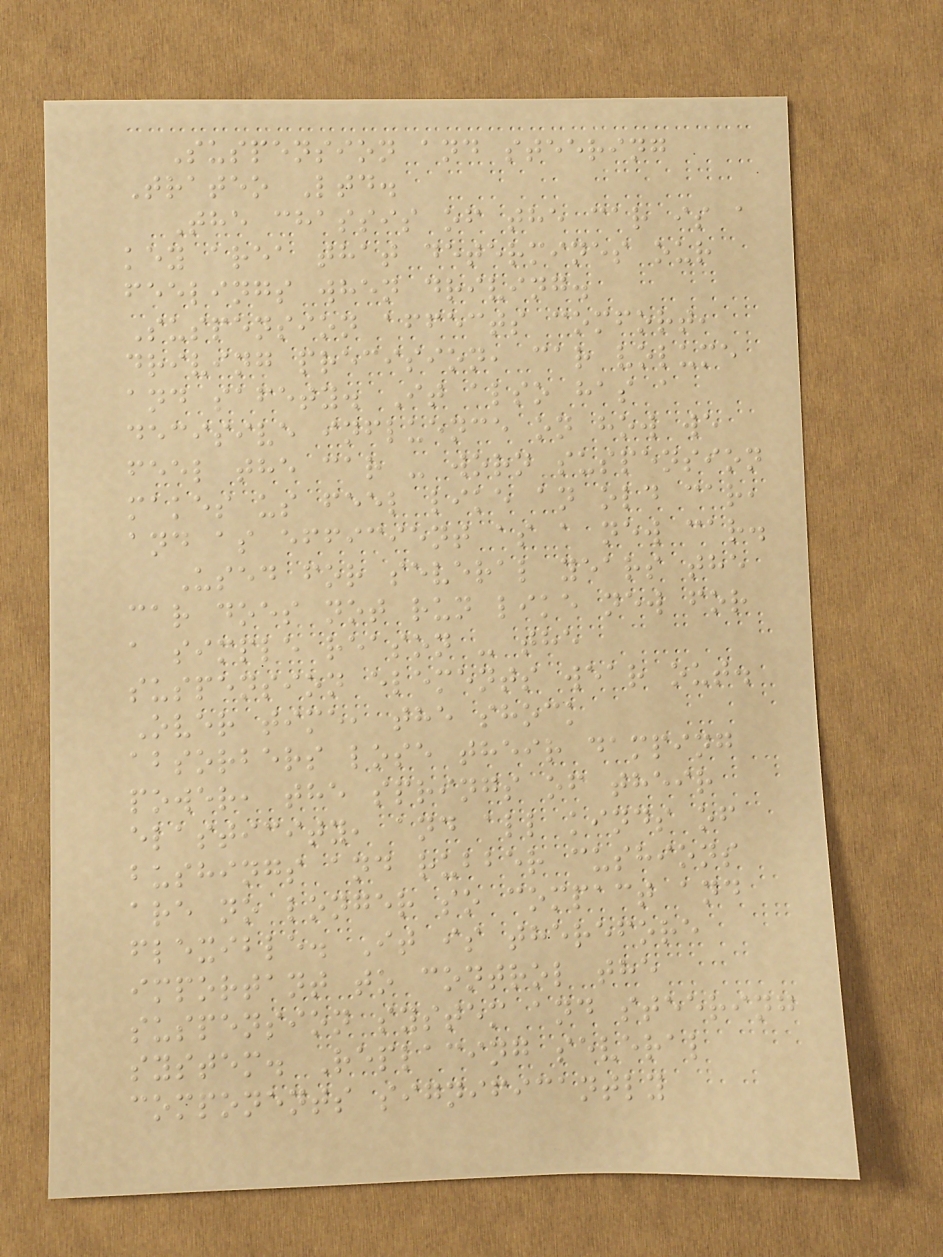Suspension and steering
Trateo Ltd.
The chassis of the car is a
key area that determines our
feelings when driving.
Suspension affects comfort,
driving precision, car volume
and safety. It also has a
decisive influence on how we
feel the car - worn suspension
makes us feel like an old car,
and as efficient as a new car.
Used for several years the
car does not run like new for
a simple reason - the
suspension elements wear out.
Over time, the shock
absorbers lose their damping
power, the springs of their
elasticity, and all kinds of
bushings and rubber cushions
are no longer so compact and
flexible. It is therefore
important to control the
suspension system and steering
system. Replacing several
components significantly
